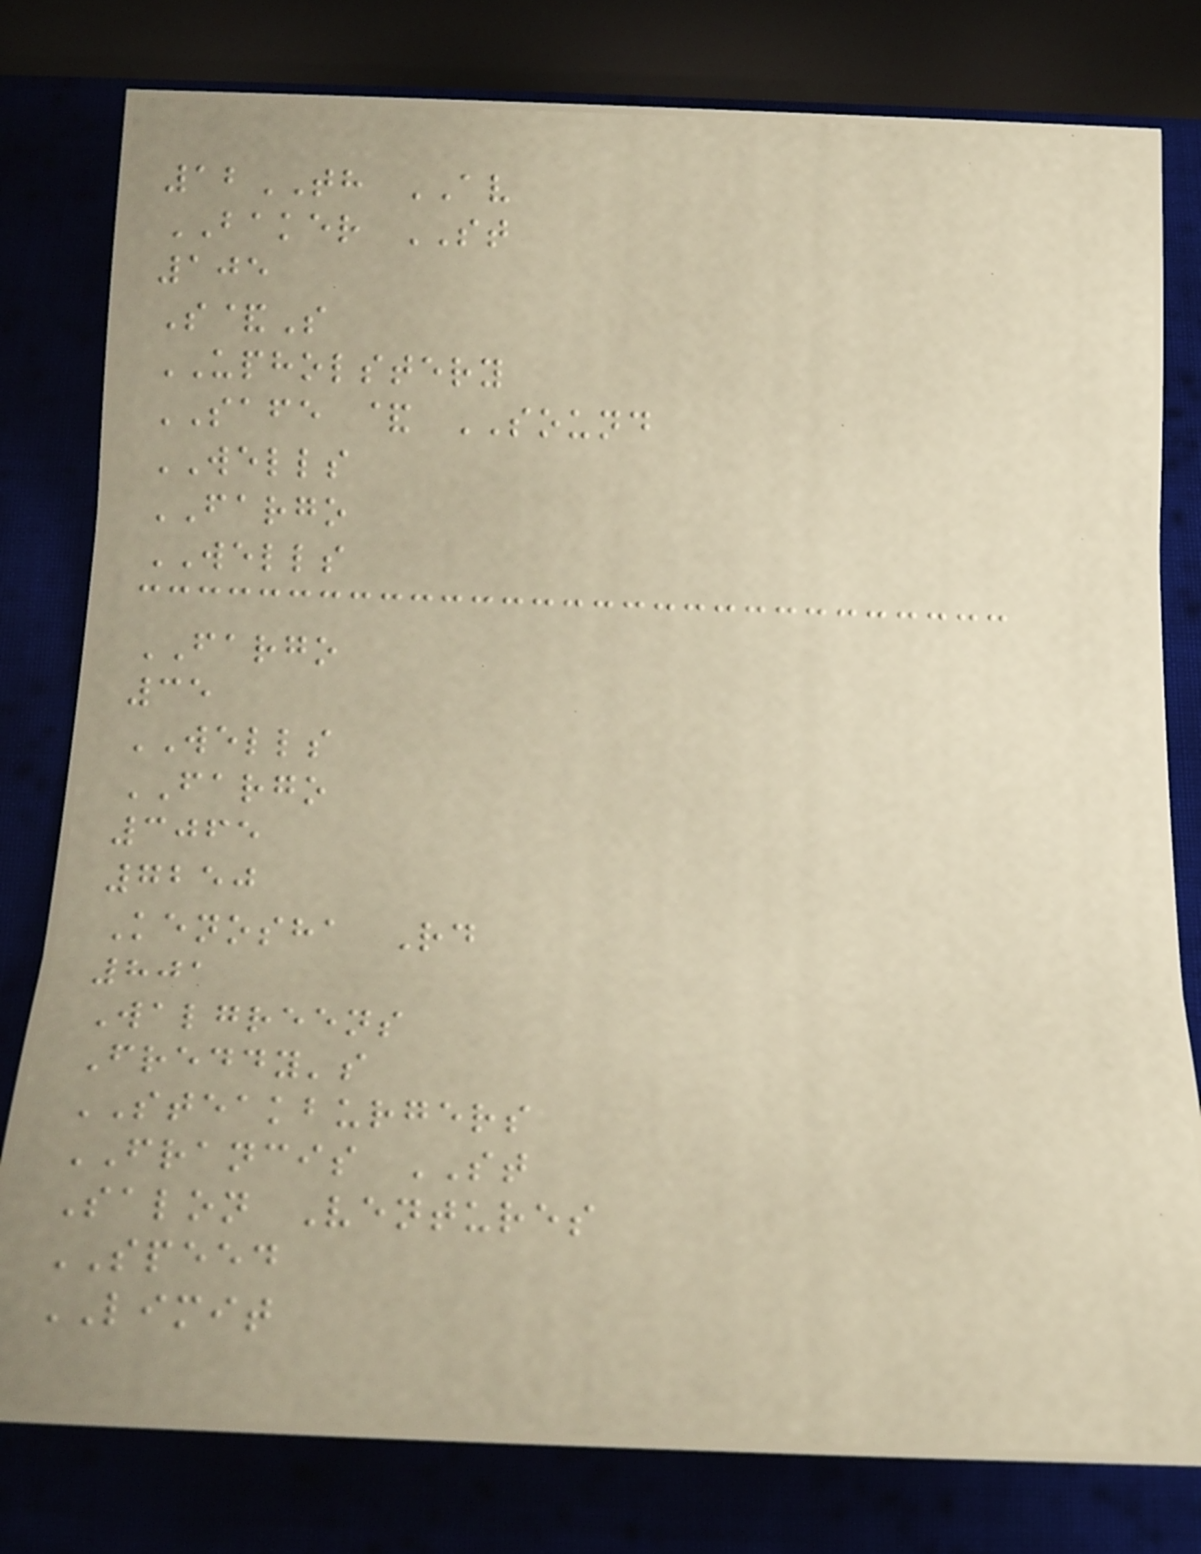12TH AV
BAKER ST
105
S&S
UPHOLSTERY
SAFE & SOUND
WELLS
FARGO
WELLS
FARGO
35
WELLS
FARGO
3065
7250
Kenosha Rd
801
Walgreens
Freddy's
STEAKBURGERS
FRANCIS ST
Salon Ventures
SPEED
LIMIT
